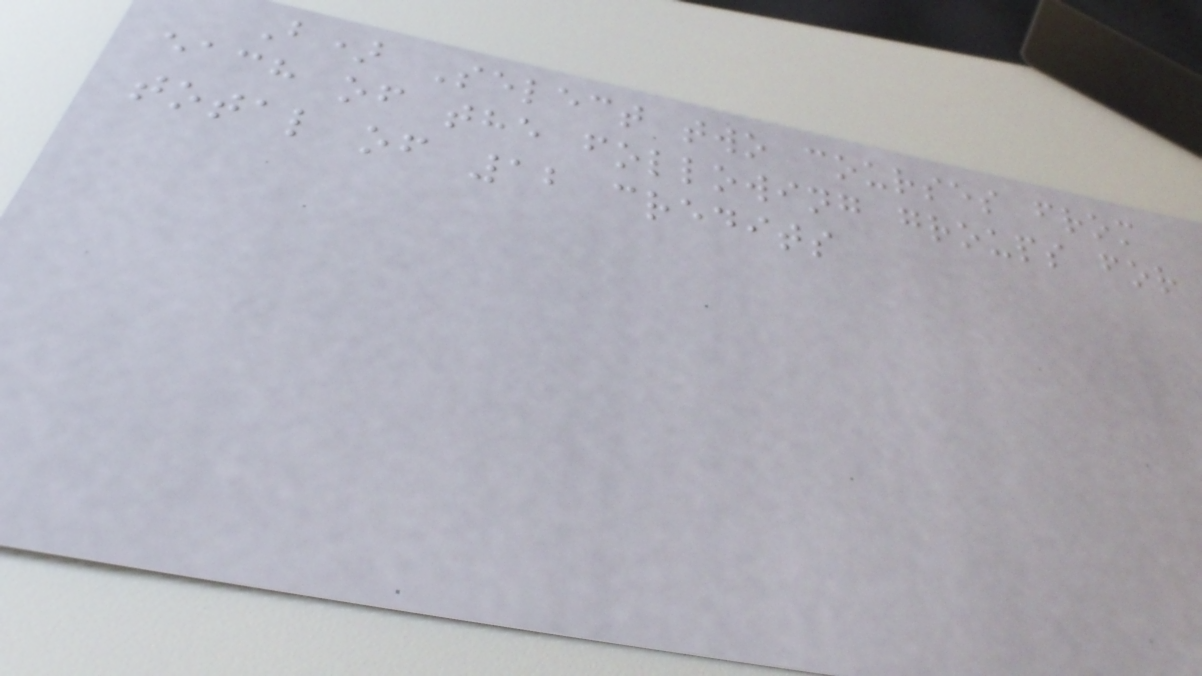B) Select two courses from
each of the following groups for
total of 12 credits
